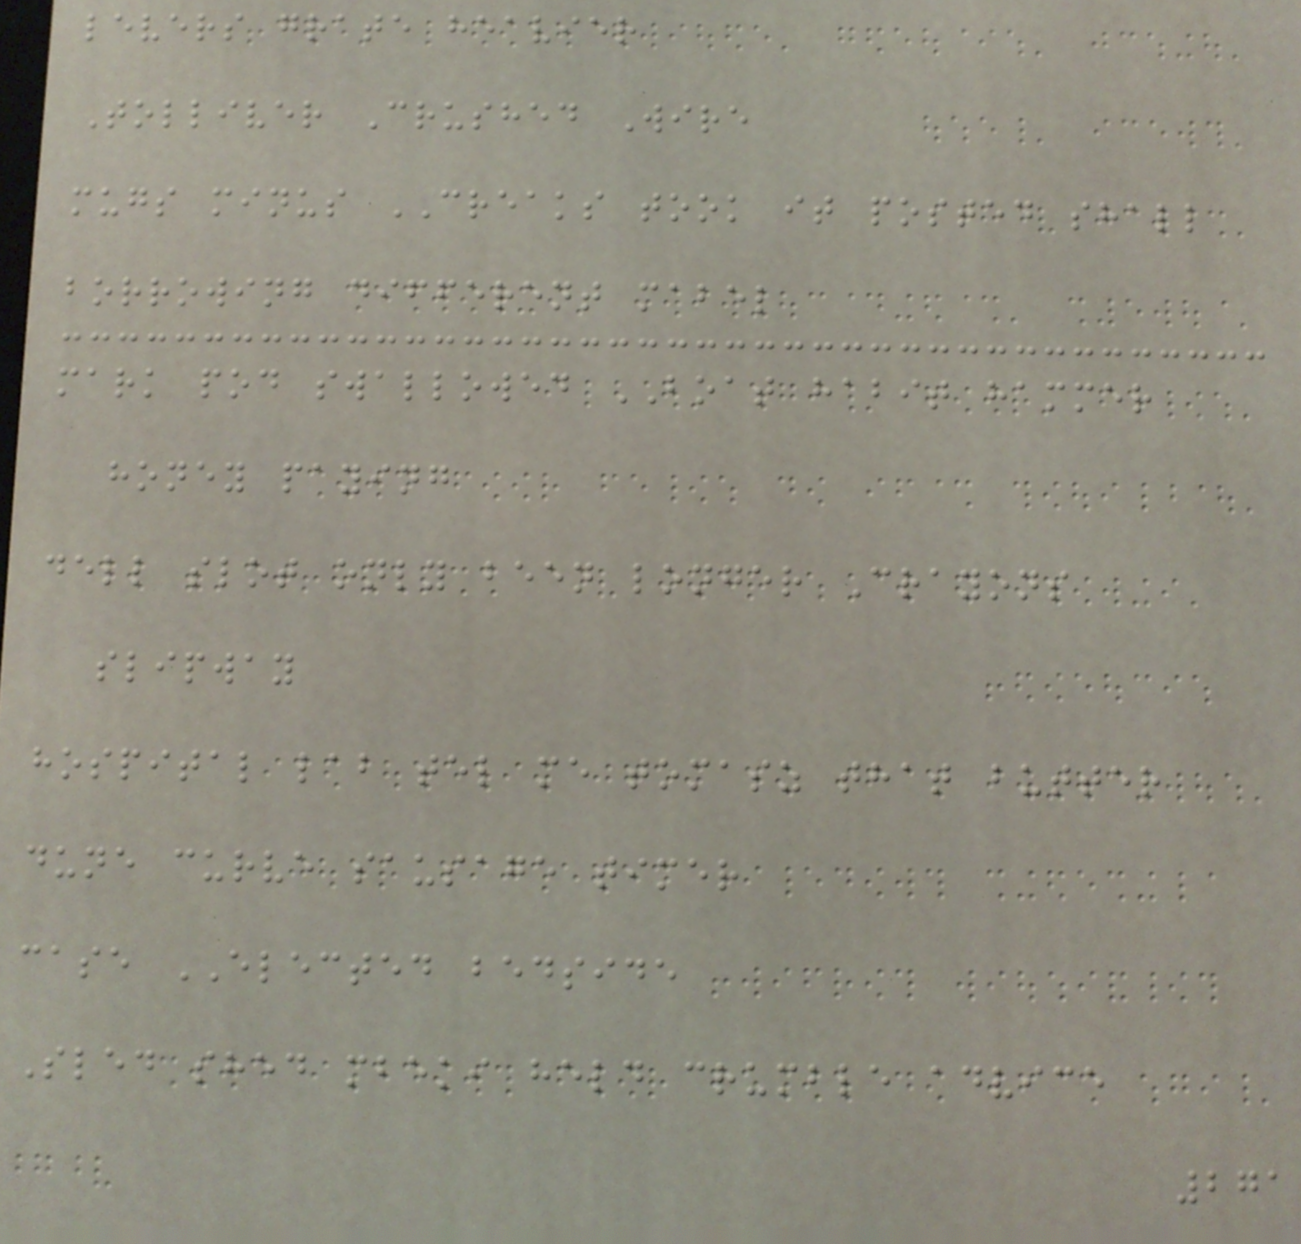levers grate heavier
Tolliver Crushed Wire
mugs minus CREAKS took it posted shall
borrowing different mabel
mark pod swallowed BOAT habit hammer
honey paying
dell slot only been longer Crayons
slipway
hospital lab tel me tomasz that butter
dune curve sausage timer
case ELECTED bedside
Sled shed mbeki held crumble advice
271
